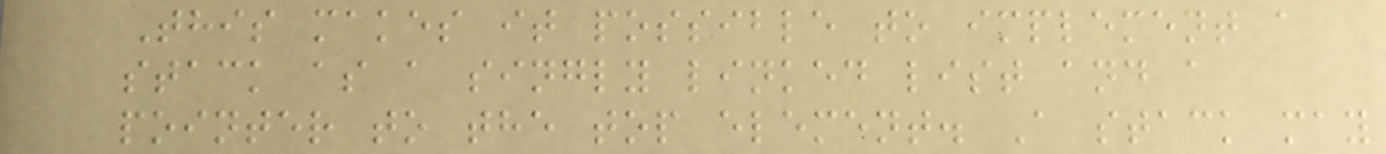This makes it possible to implement a
stack as a singly linked list and a
pointer to the top element. A stack may
